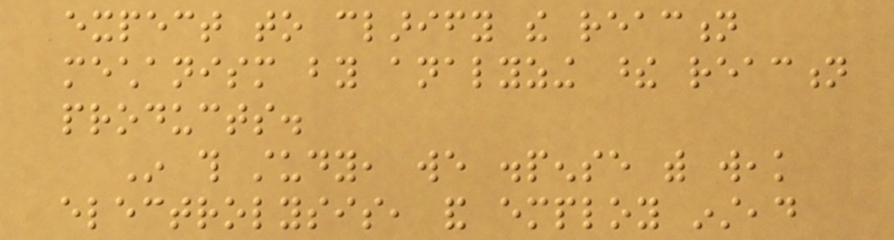expect to clarify the reaction
mechanism by analyzing these reaction
products.
In this study, we dispense with weak
electrolysis, and employ instead
